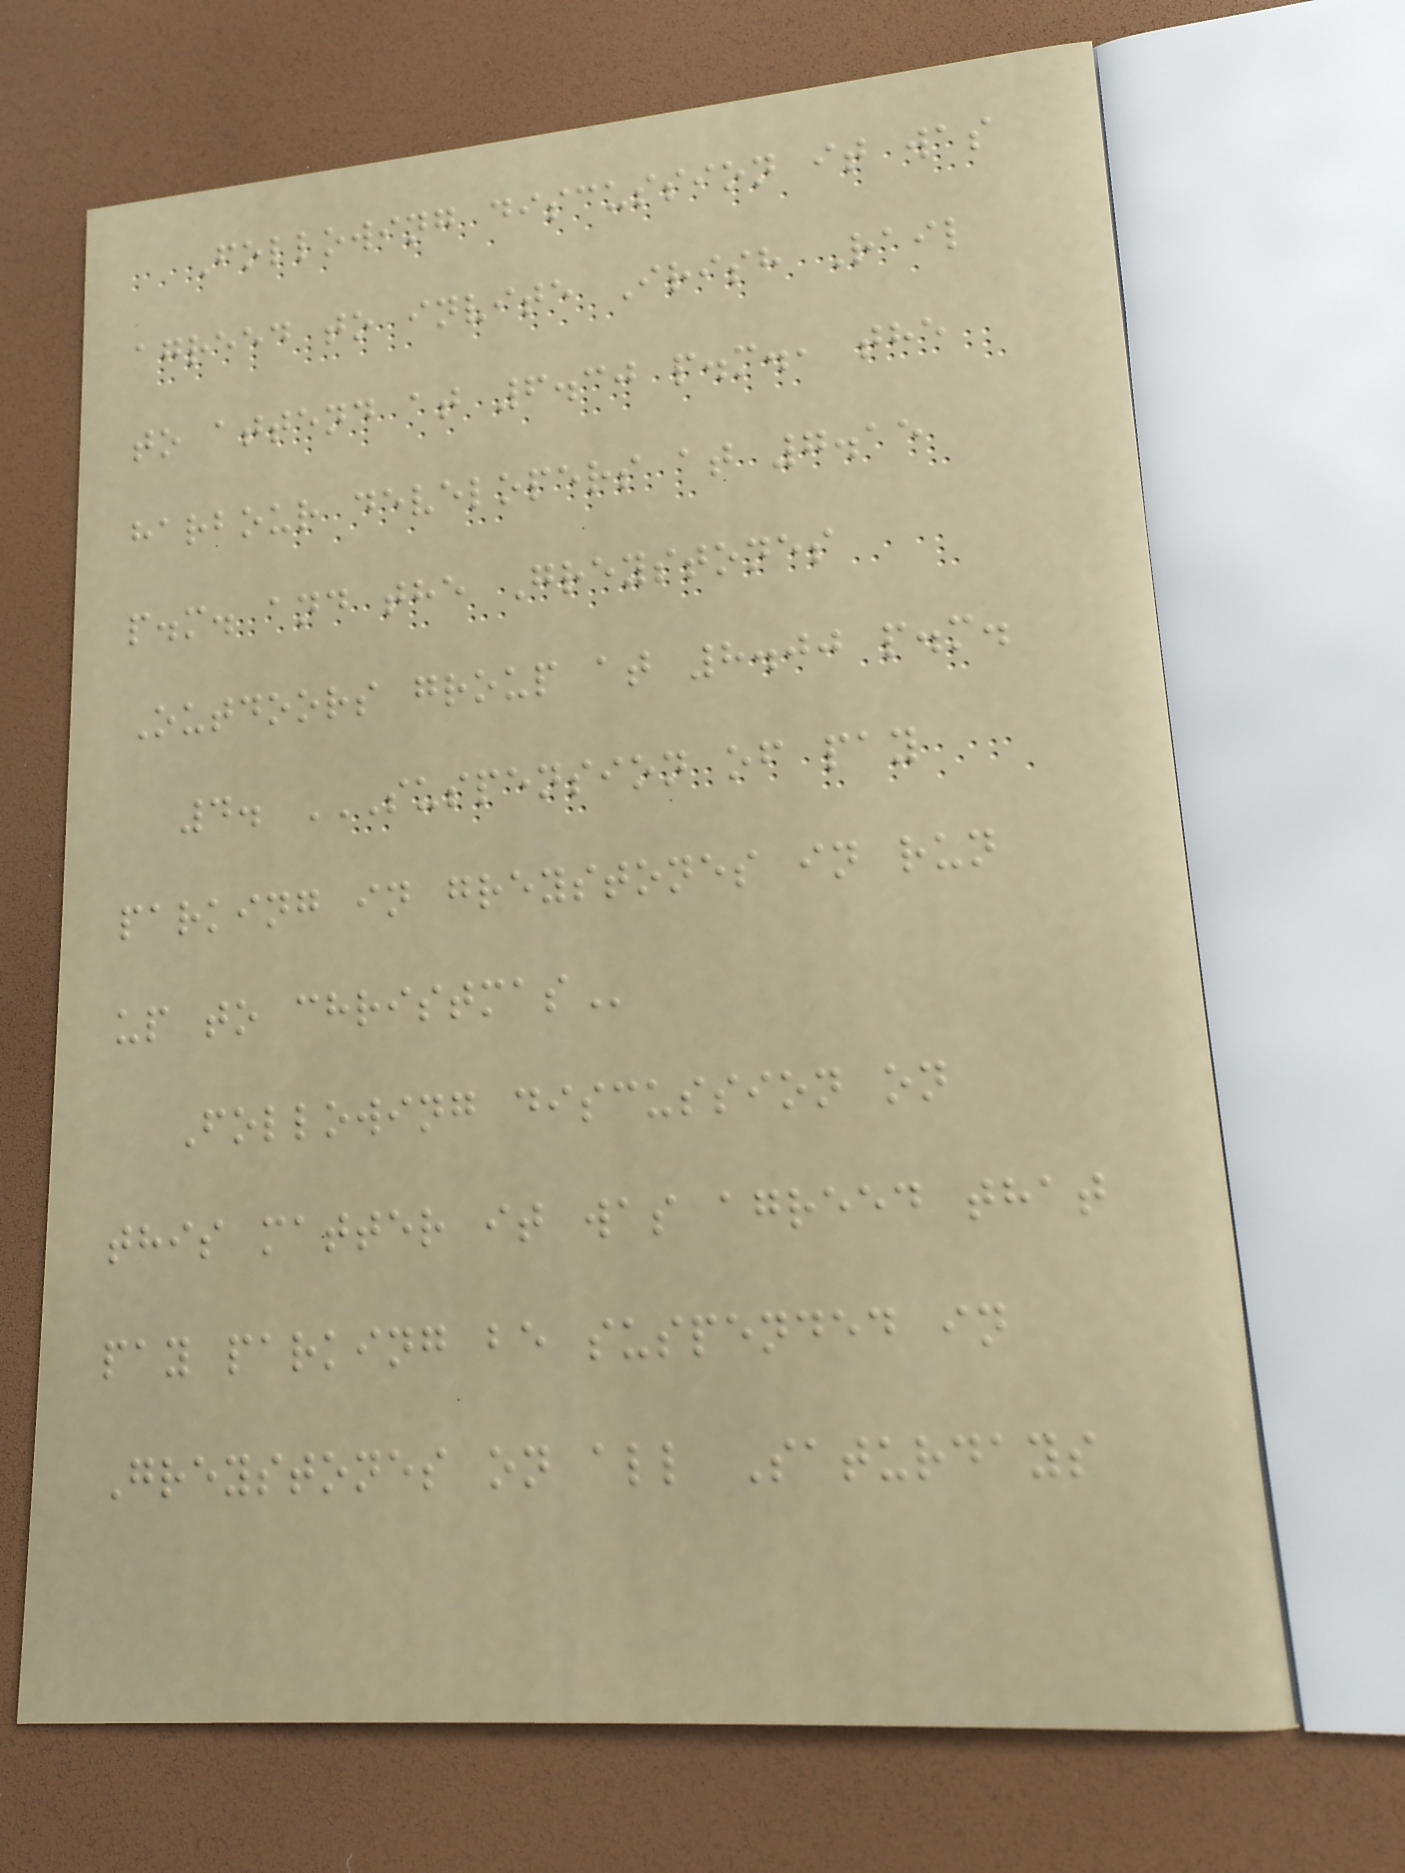Following discussion it was
agreed to invite Irish Rail
to attend at 6.30 p.m., the
harbour developers at 7.15
p.m. and the Greystones
Outdoors group at 8.00 p.m.
4. SUSPENSION OF PAY
PARKING IN GREYSTONES IN RUN
UP TO CHRISTMAS
Following discussion on
this matter it was agreed that
pay parking be suspended in
Greystones on all Saturdays
